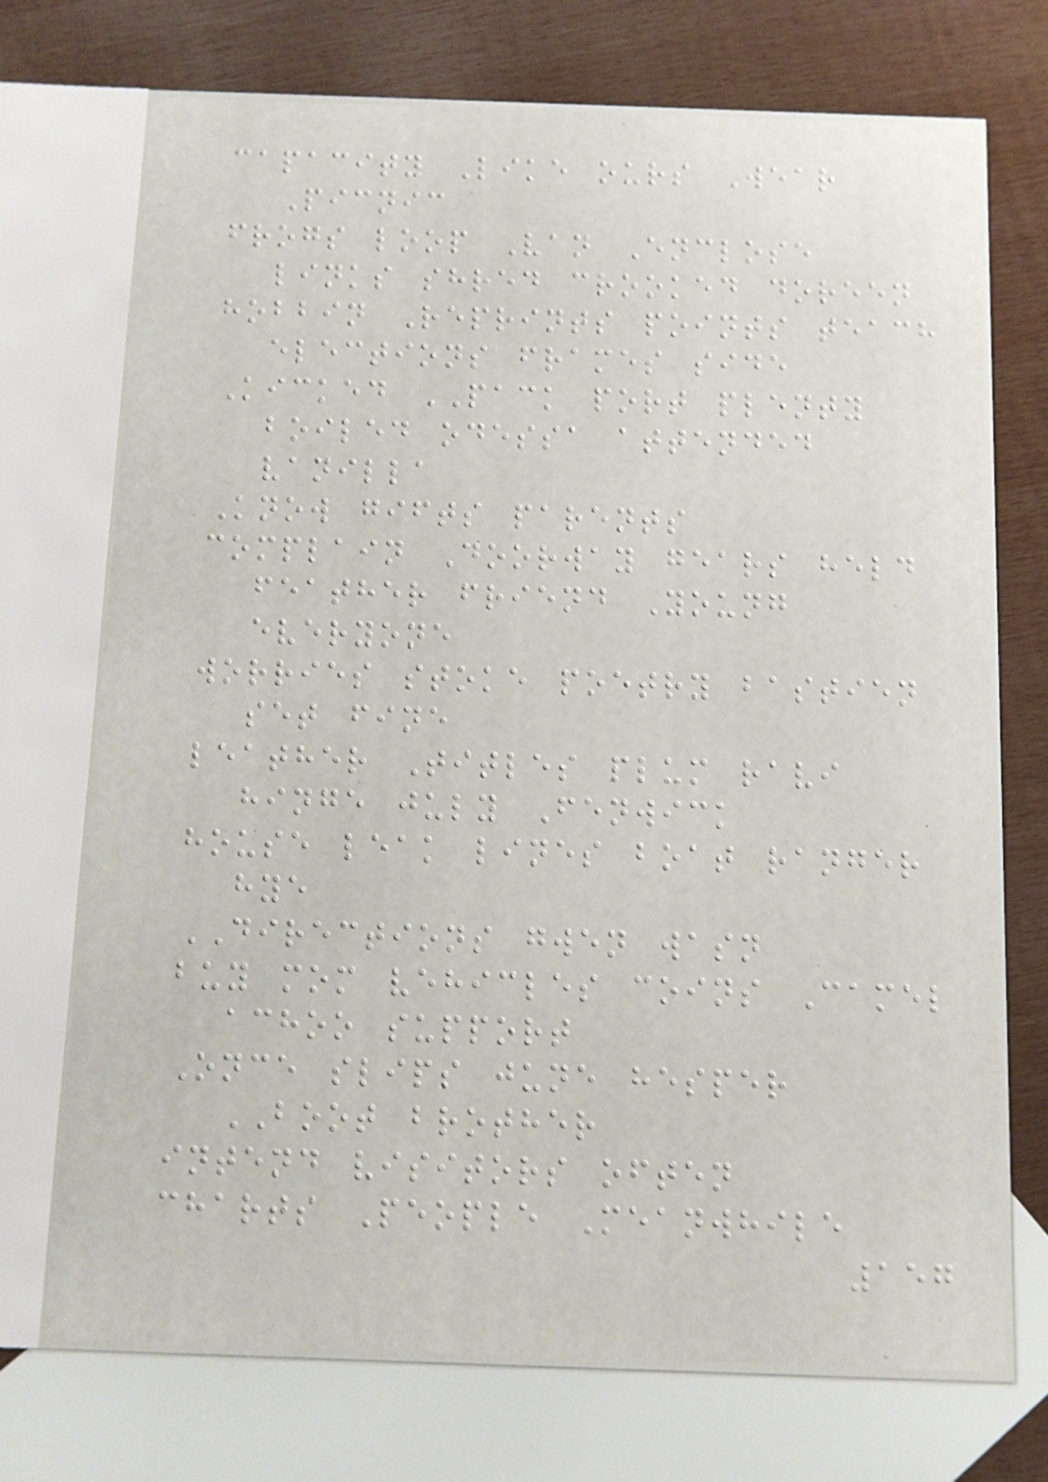capacity Like ours Wear
Picnic
frogs loop Van Enclose
links shred crooked doreen
hobbin Reprints points teach
elections frames side
Kicked PACK port plenty
boiled odessa attended
vanilla
Know gifts parents
complain Doorway gears held
feather friend Young
everyone
worries stoke poetry bastien
set fine
leather Titles plum ravi
hinge july Fenwick
house leak lines boat ranger
hye
DIRECTIONS gwen wasn
buy mom vehicles coins Camel
achoo support
Once slips june hesper
BOOT brother
intend visitors often
charts People Meanwhile
157
